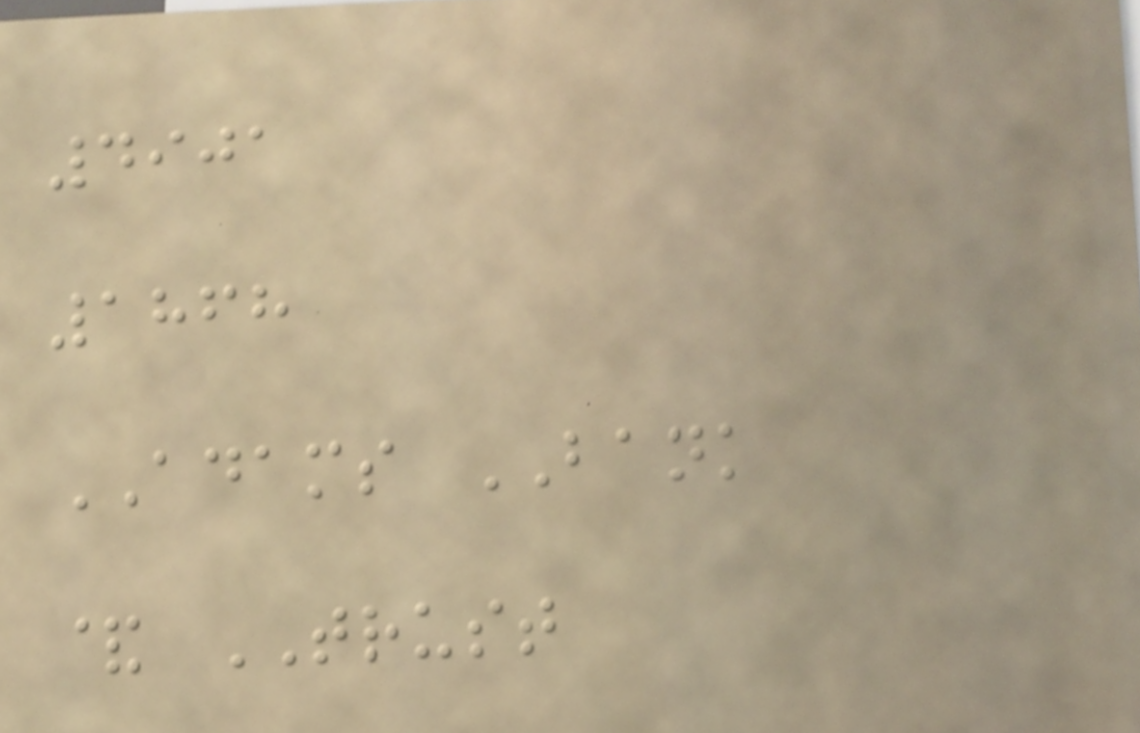4901
1868
ADAMS BANK
& TRUST
